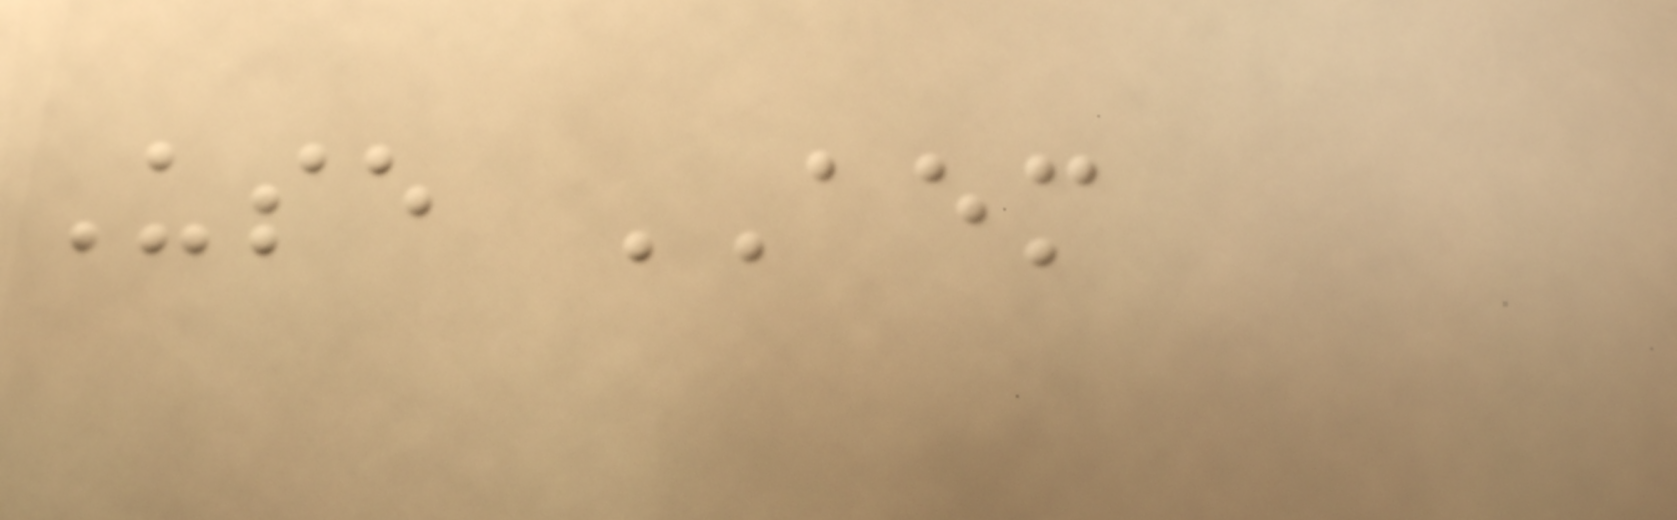Use AEM
